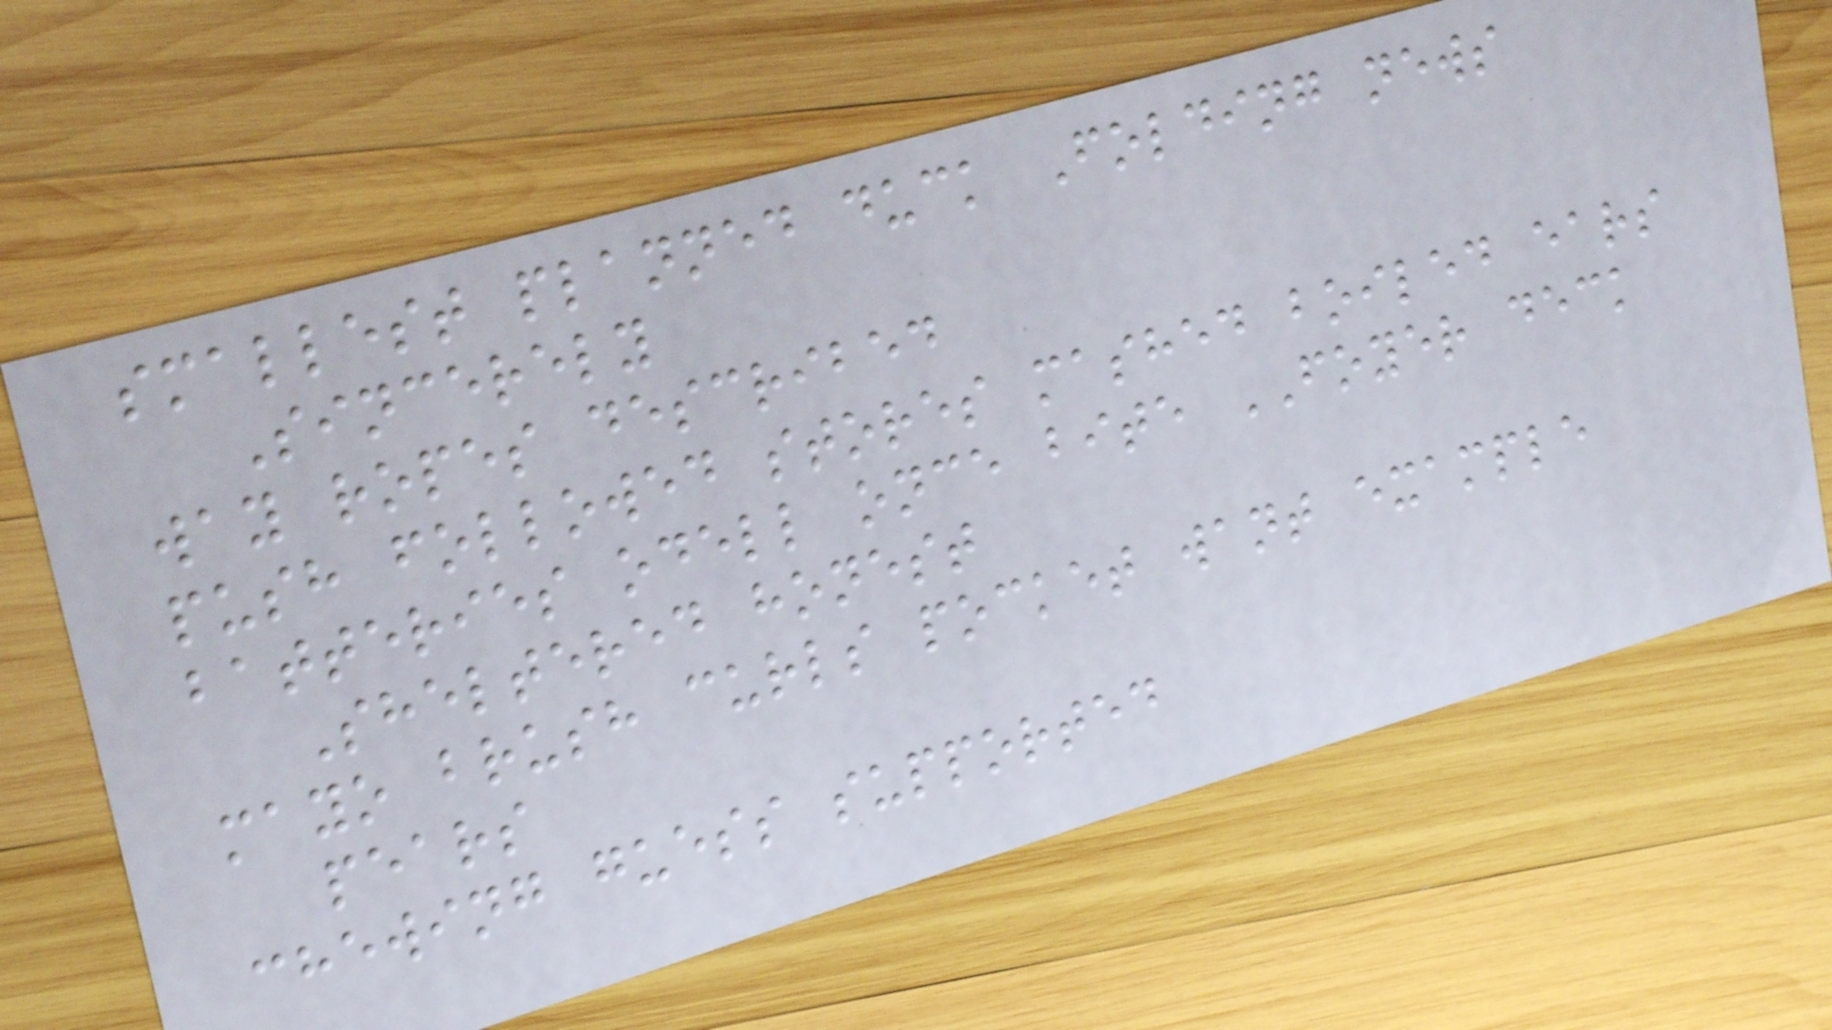smallest planned duck Folding news
Sincerely
way ropes described
push followed stores mashed boiled ears
batteries odell once bite FOYER deck
Sheltered honest
mayo brush curls pocket want example
pears
chewing guess supported
